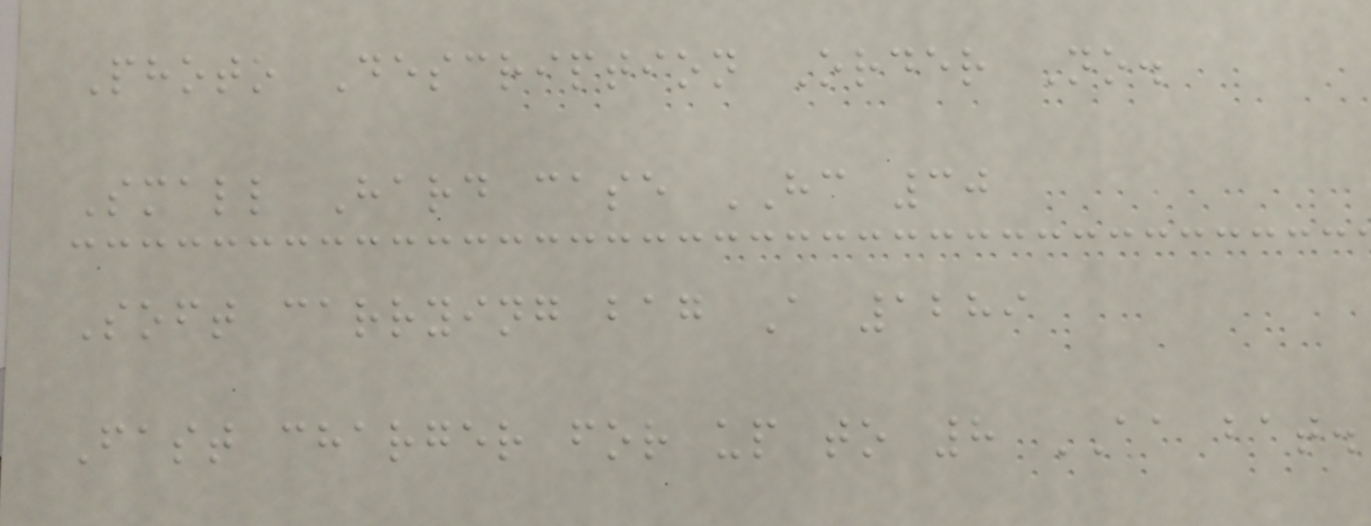Photo Description Order No.
Small Hard case HC 30
Soft carrying bag A 1289
Fast charger for up to 8 AA bat.
